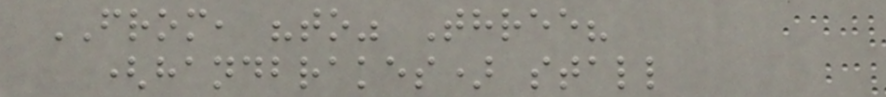FROM, "to" Three?
(handbrakes) stall
